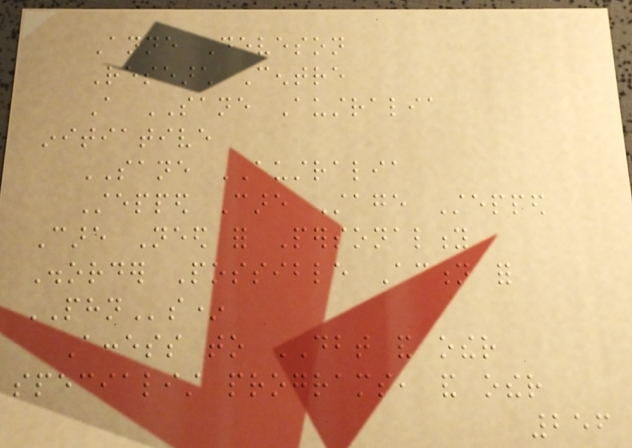Anne Deveson
Research Centre
A SANE Australia
initiative
SANE AUSTRALIA
Stepped Care Stage Stepped
Care Need for Personality
Disorder Possible Action for
PHNs*
Access to DBT and other
specialist programs, and other
256
